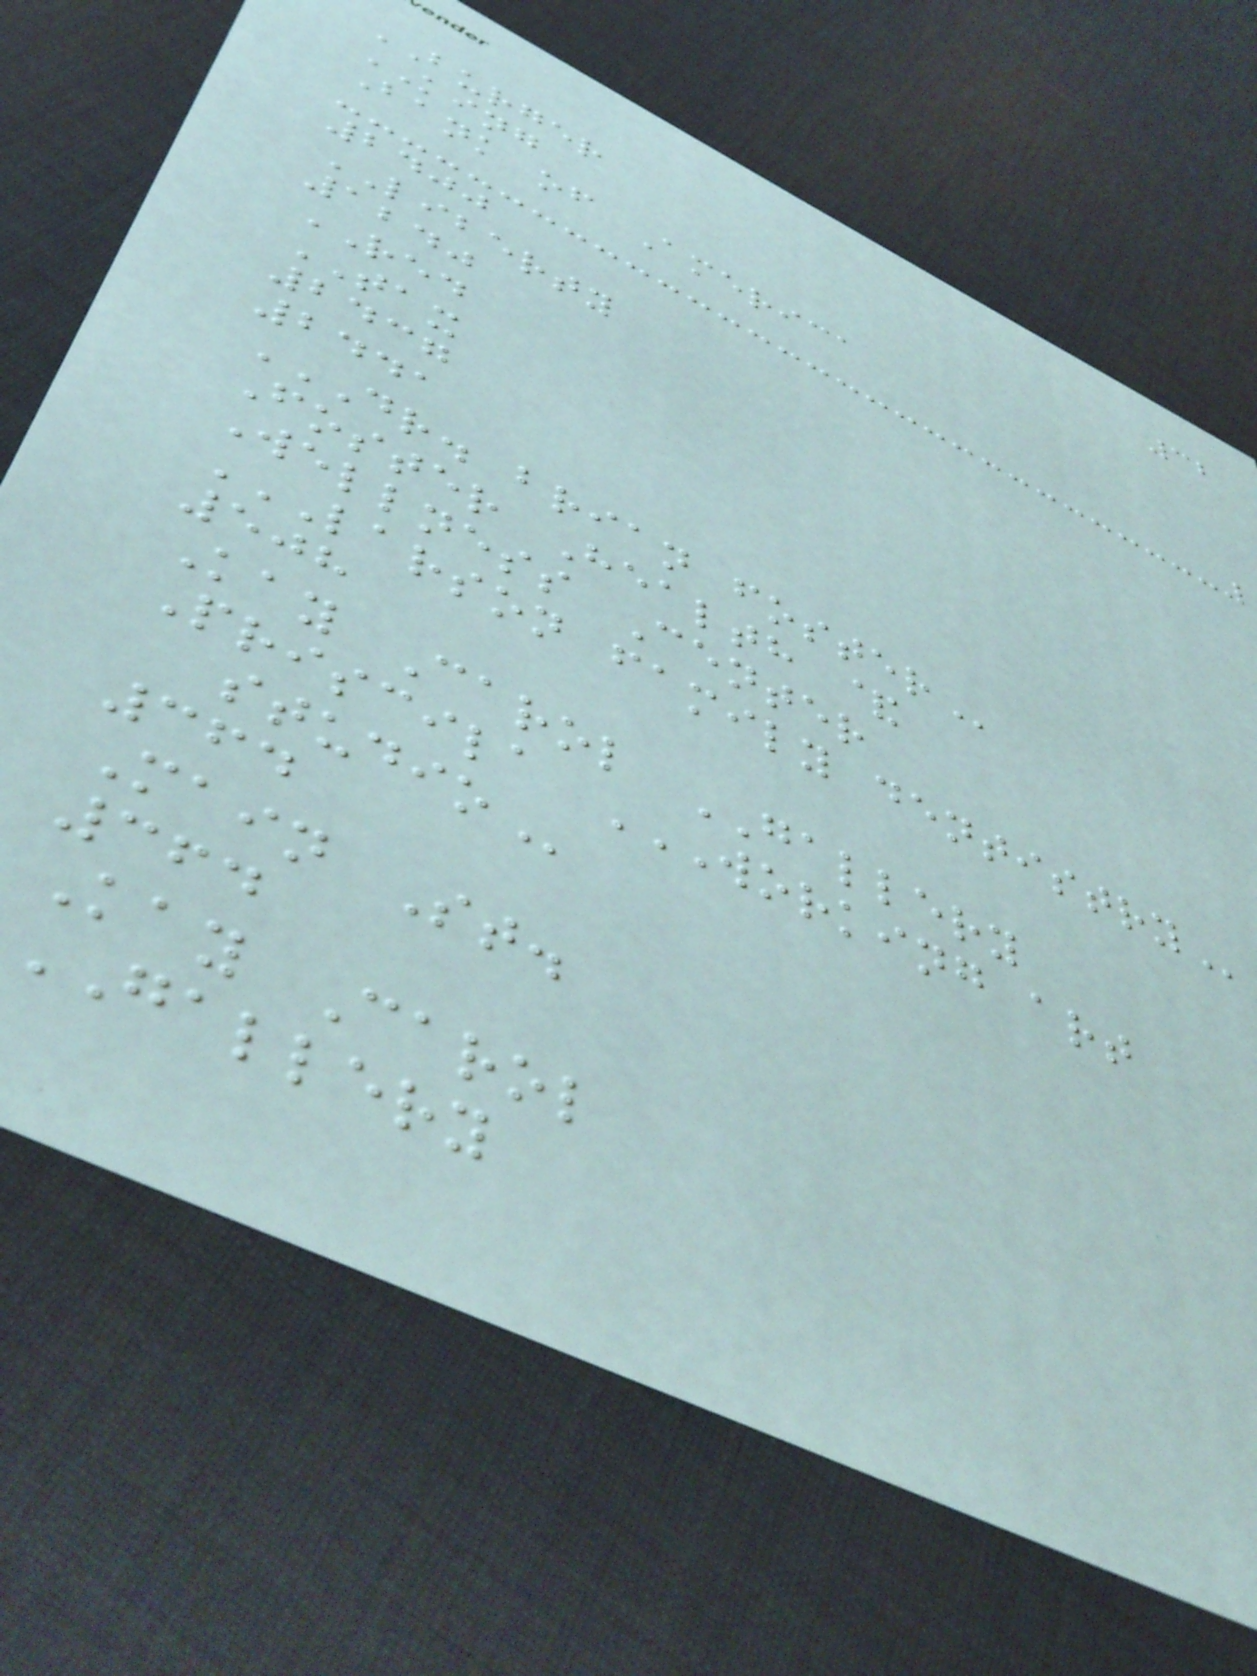32
BURGER
KING
Bank of America
2400
LIBERTY
1240
RED
TAX
2437
2441
DR. BRIAN FOSTER
Foster Health &
Wellness Center
LARSON FAMILY DENTISTRY
508
Kay Carol GALLERY
Priscila WORKING ART
364
Main St.
364
Kay Carol
GALLERY
